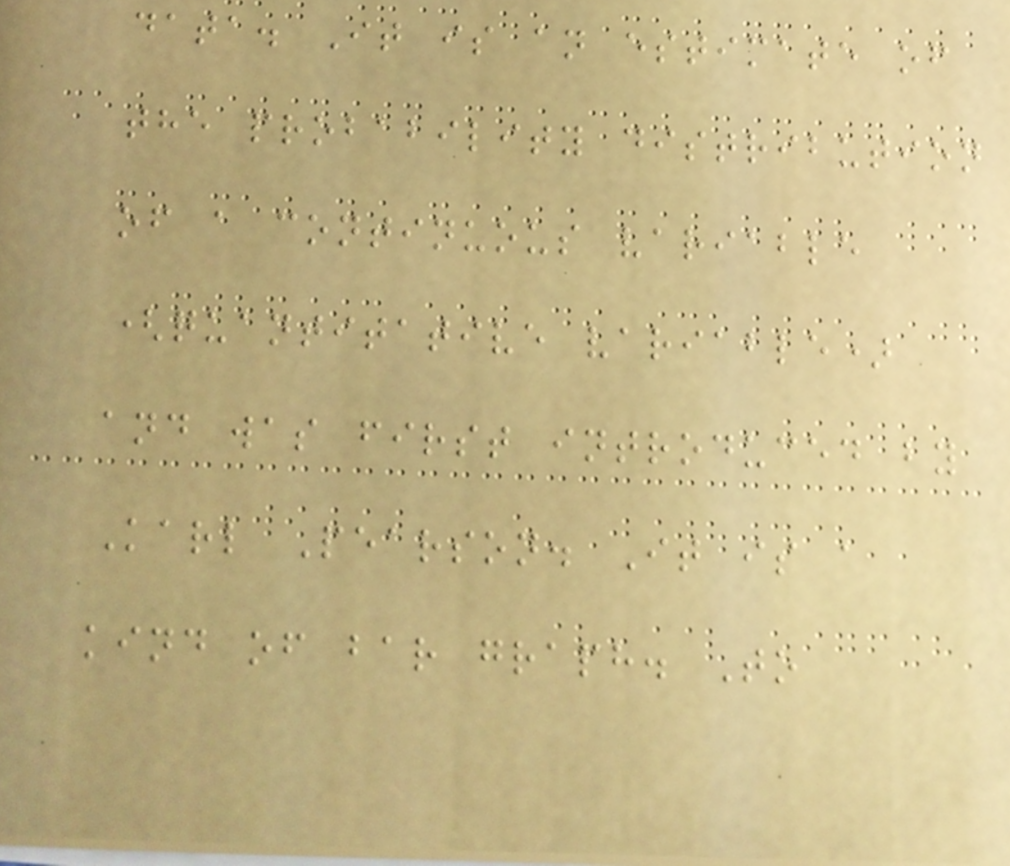data. It is an estimate of
the probability distribution
of a continuous variable
(quantitative variable)
and was first introduced by
Karl Pearson. It is a
kind of bar graph. To
